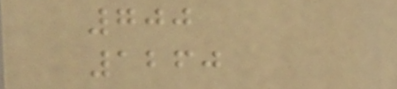700
1260
